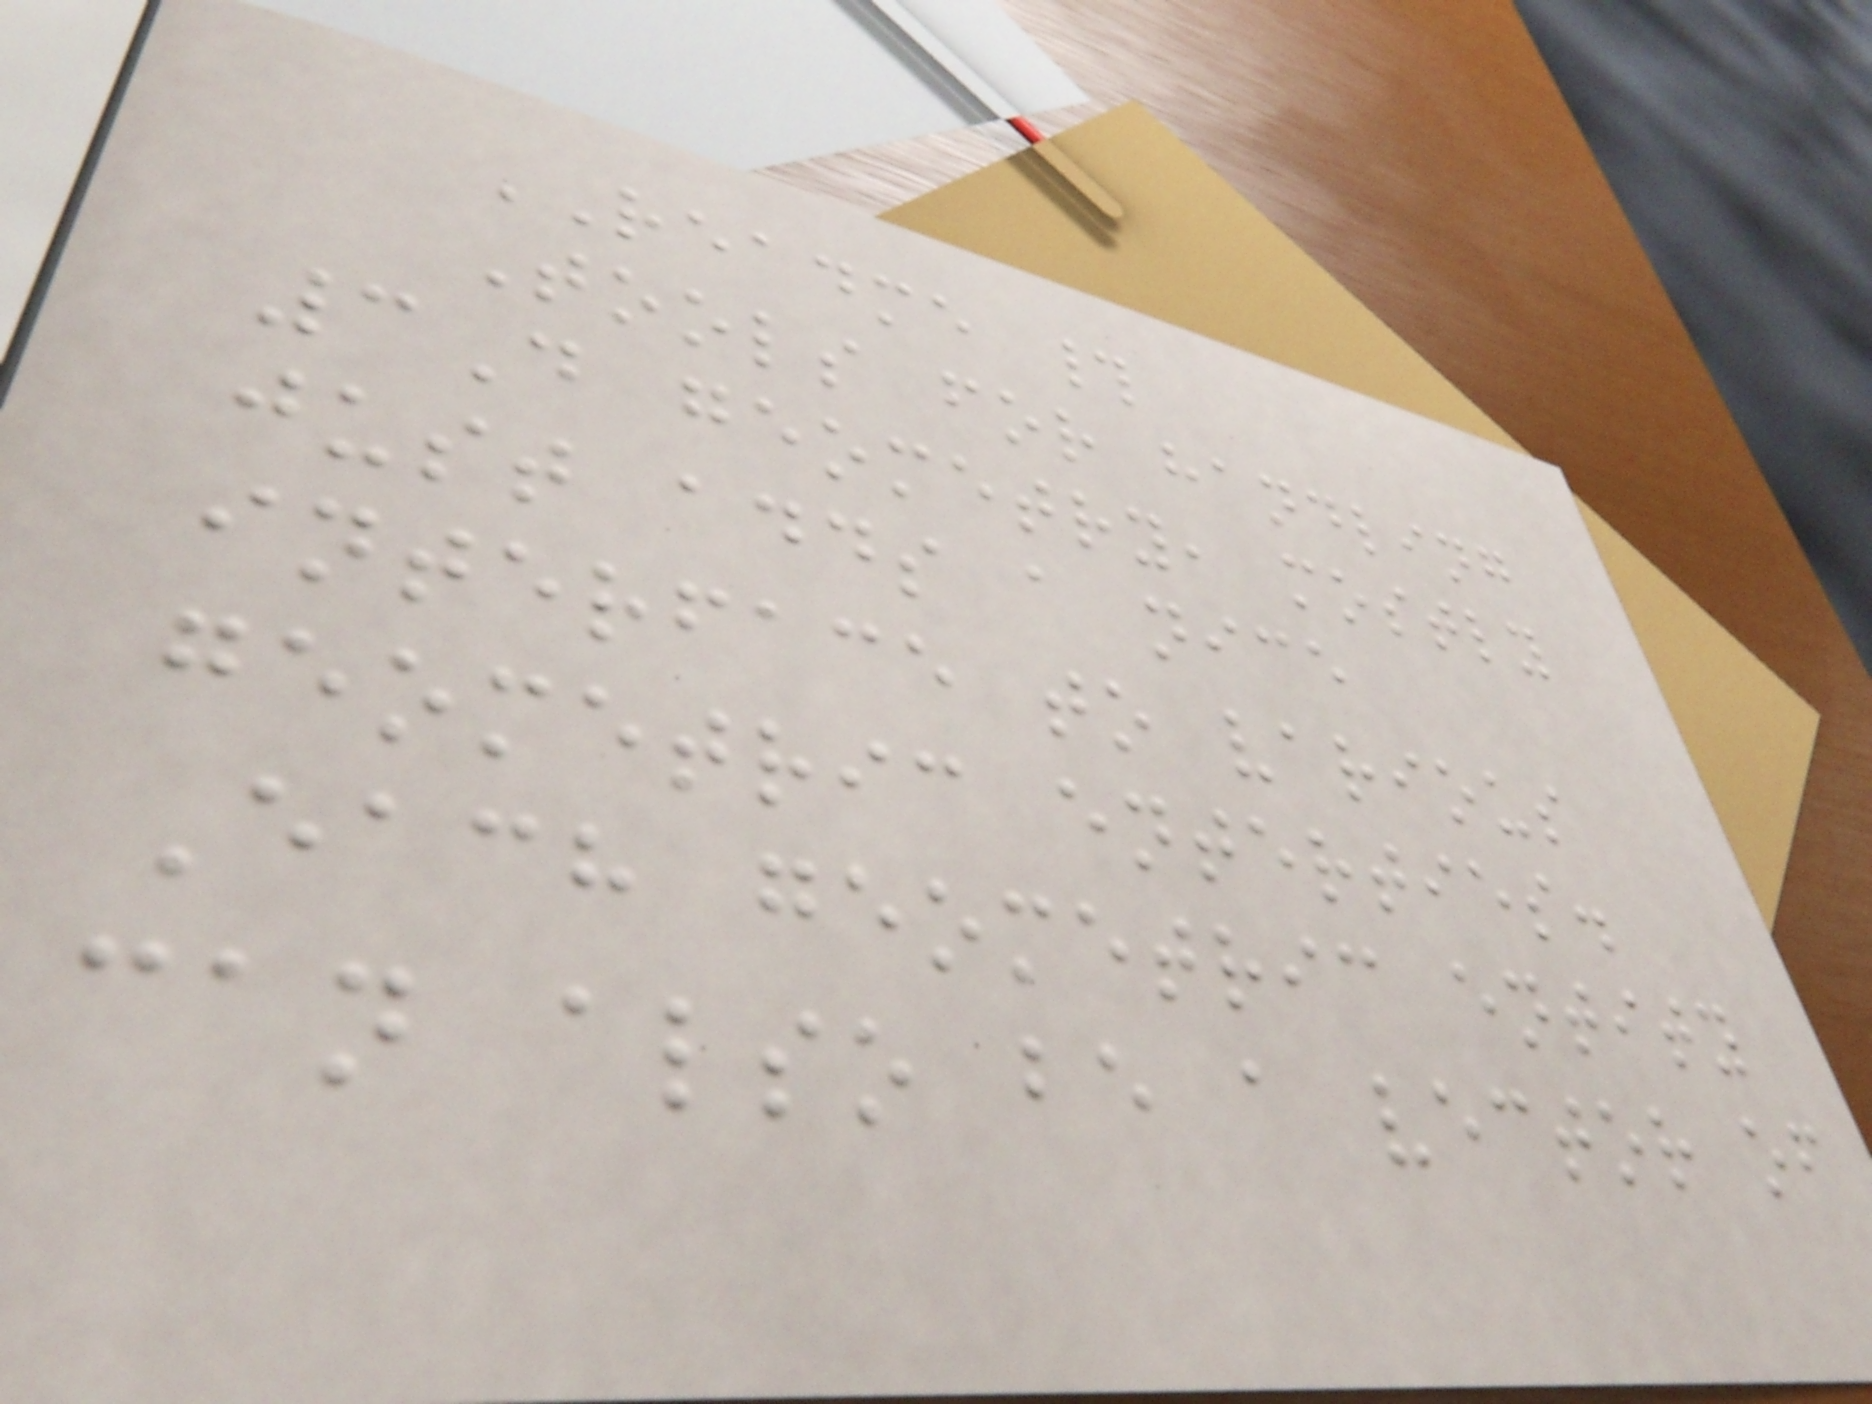README #
Tools for handling
3D geometry, mostly
just adds a nice
interface to various
geometric enterties.
Each geometric entity
can also be a vector of
